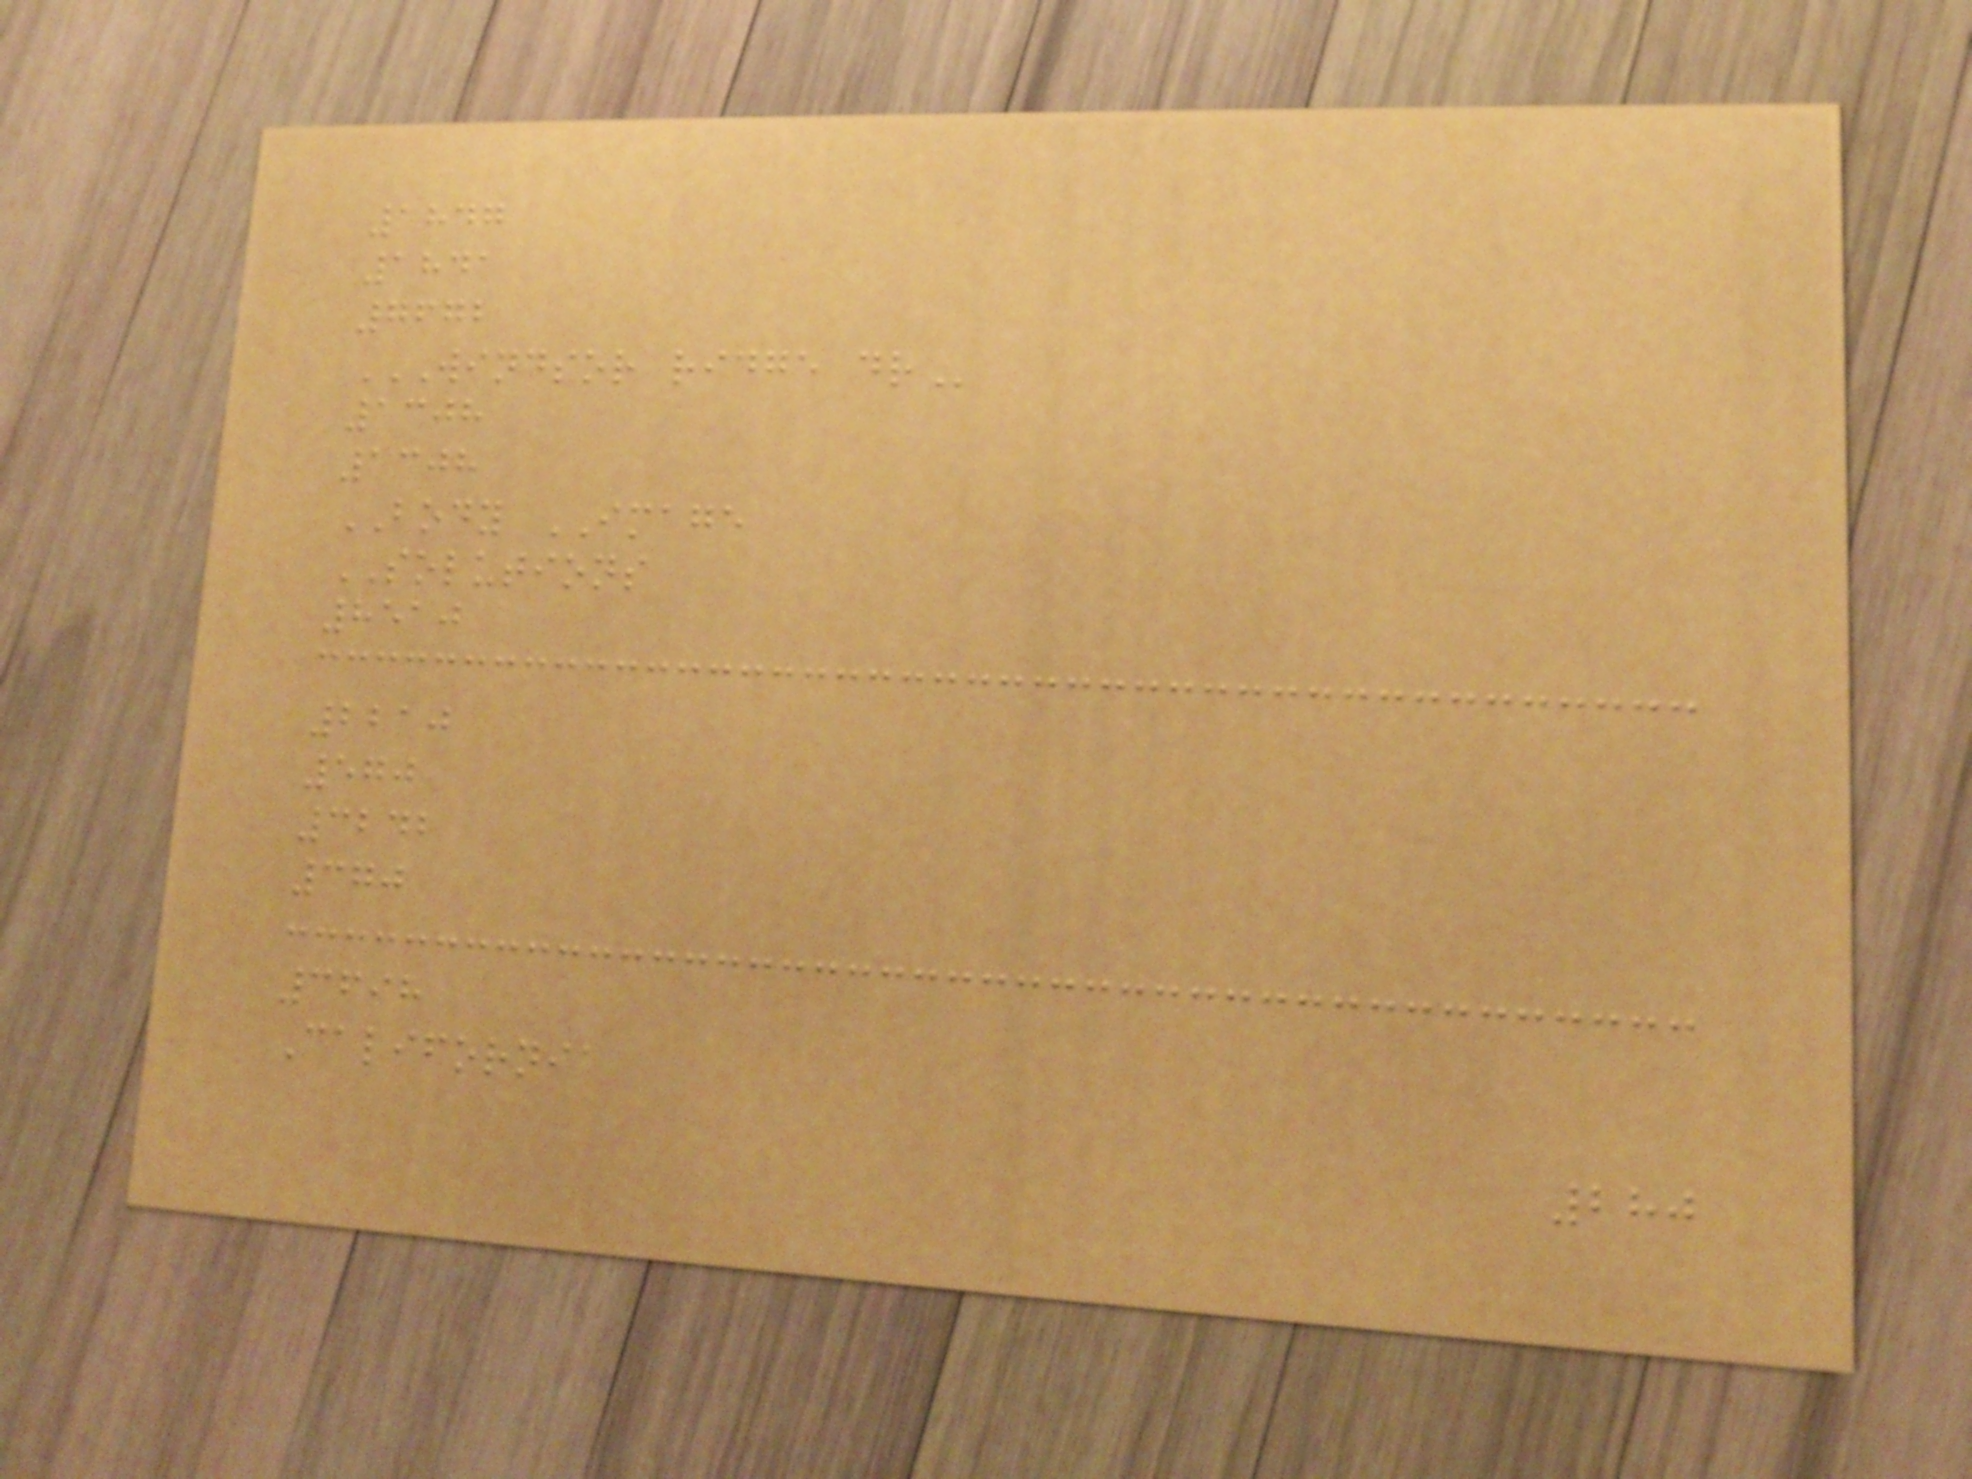1847
1841
7672
WINDSOR RIDGE DR
1308
1308
BODY IMAGE
SOLUTIONS
8510
2210
570
3242
370
3698
California
280
